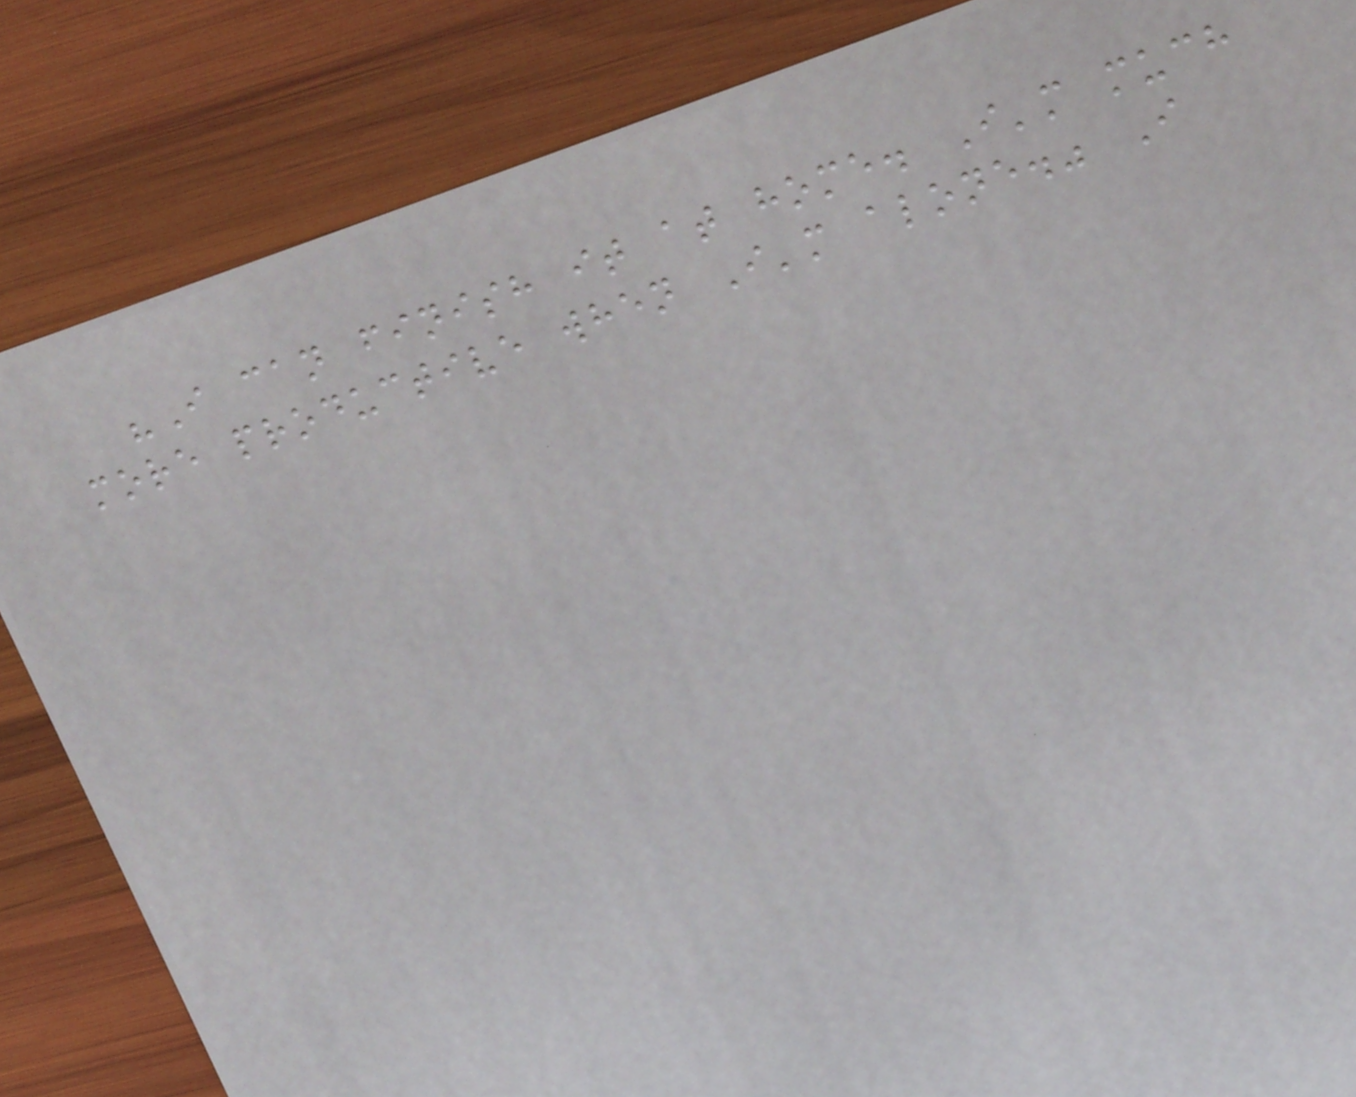"I can finish it at home. I'm much
more productive when I'm alone." I
